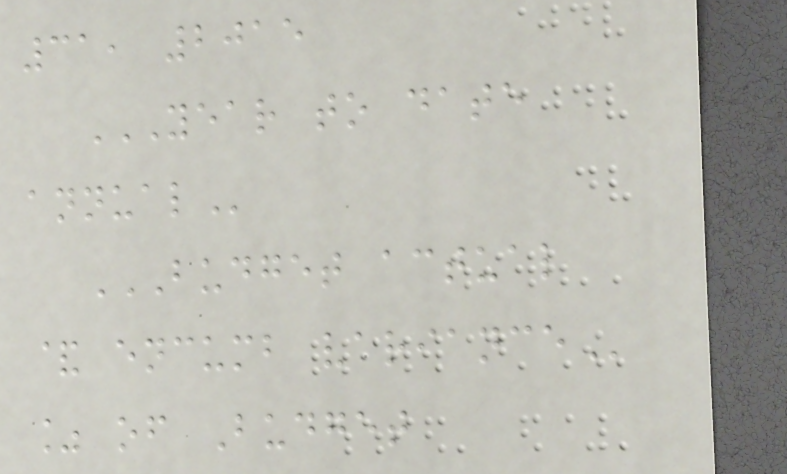31, 2015
YEAR TO DATE
ANNUAL
BUDGET ACTUAL
& ENCUMB VARIANCE
% of Budget
